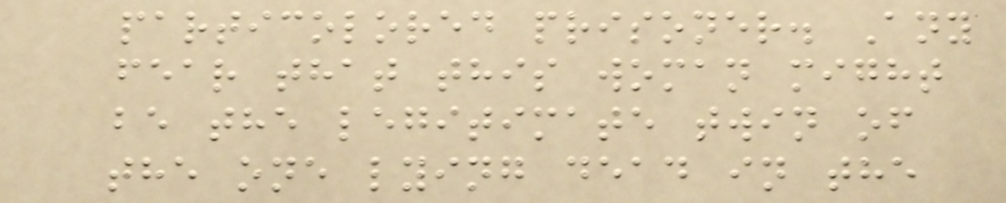particolored prisoner. Any
fear that this woman might
be the legitimate twin of
the one lying dead in the
